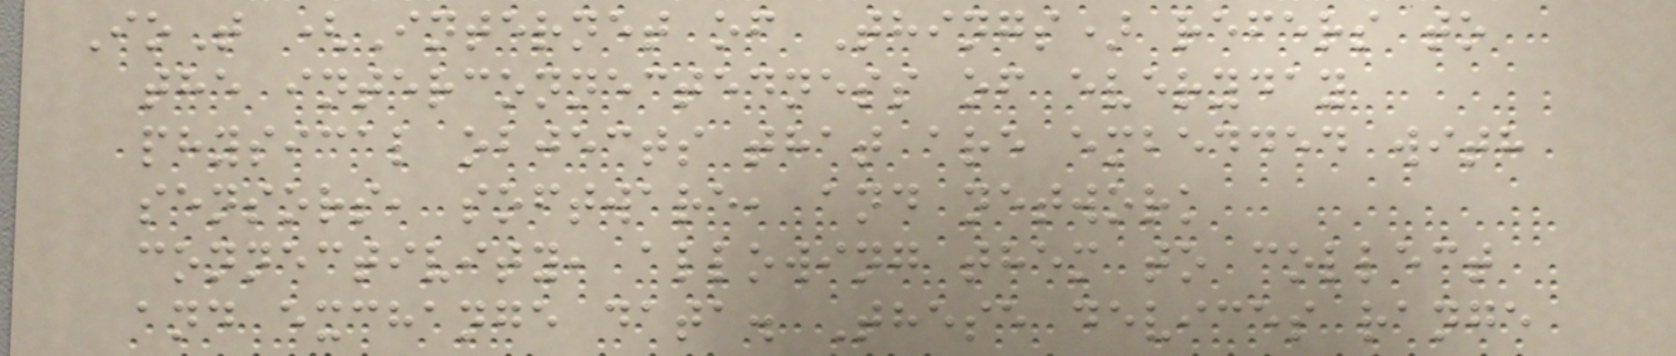IoT (Internet of Things) refers to
the interconnectedness of everyday
physical objects that are embedded with
sensors, software, and network
connectivity, allowing them to collect
and exchange data. These devices range
